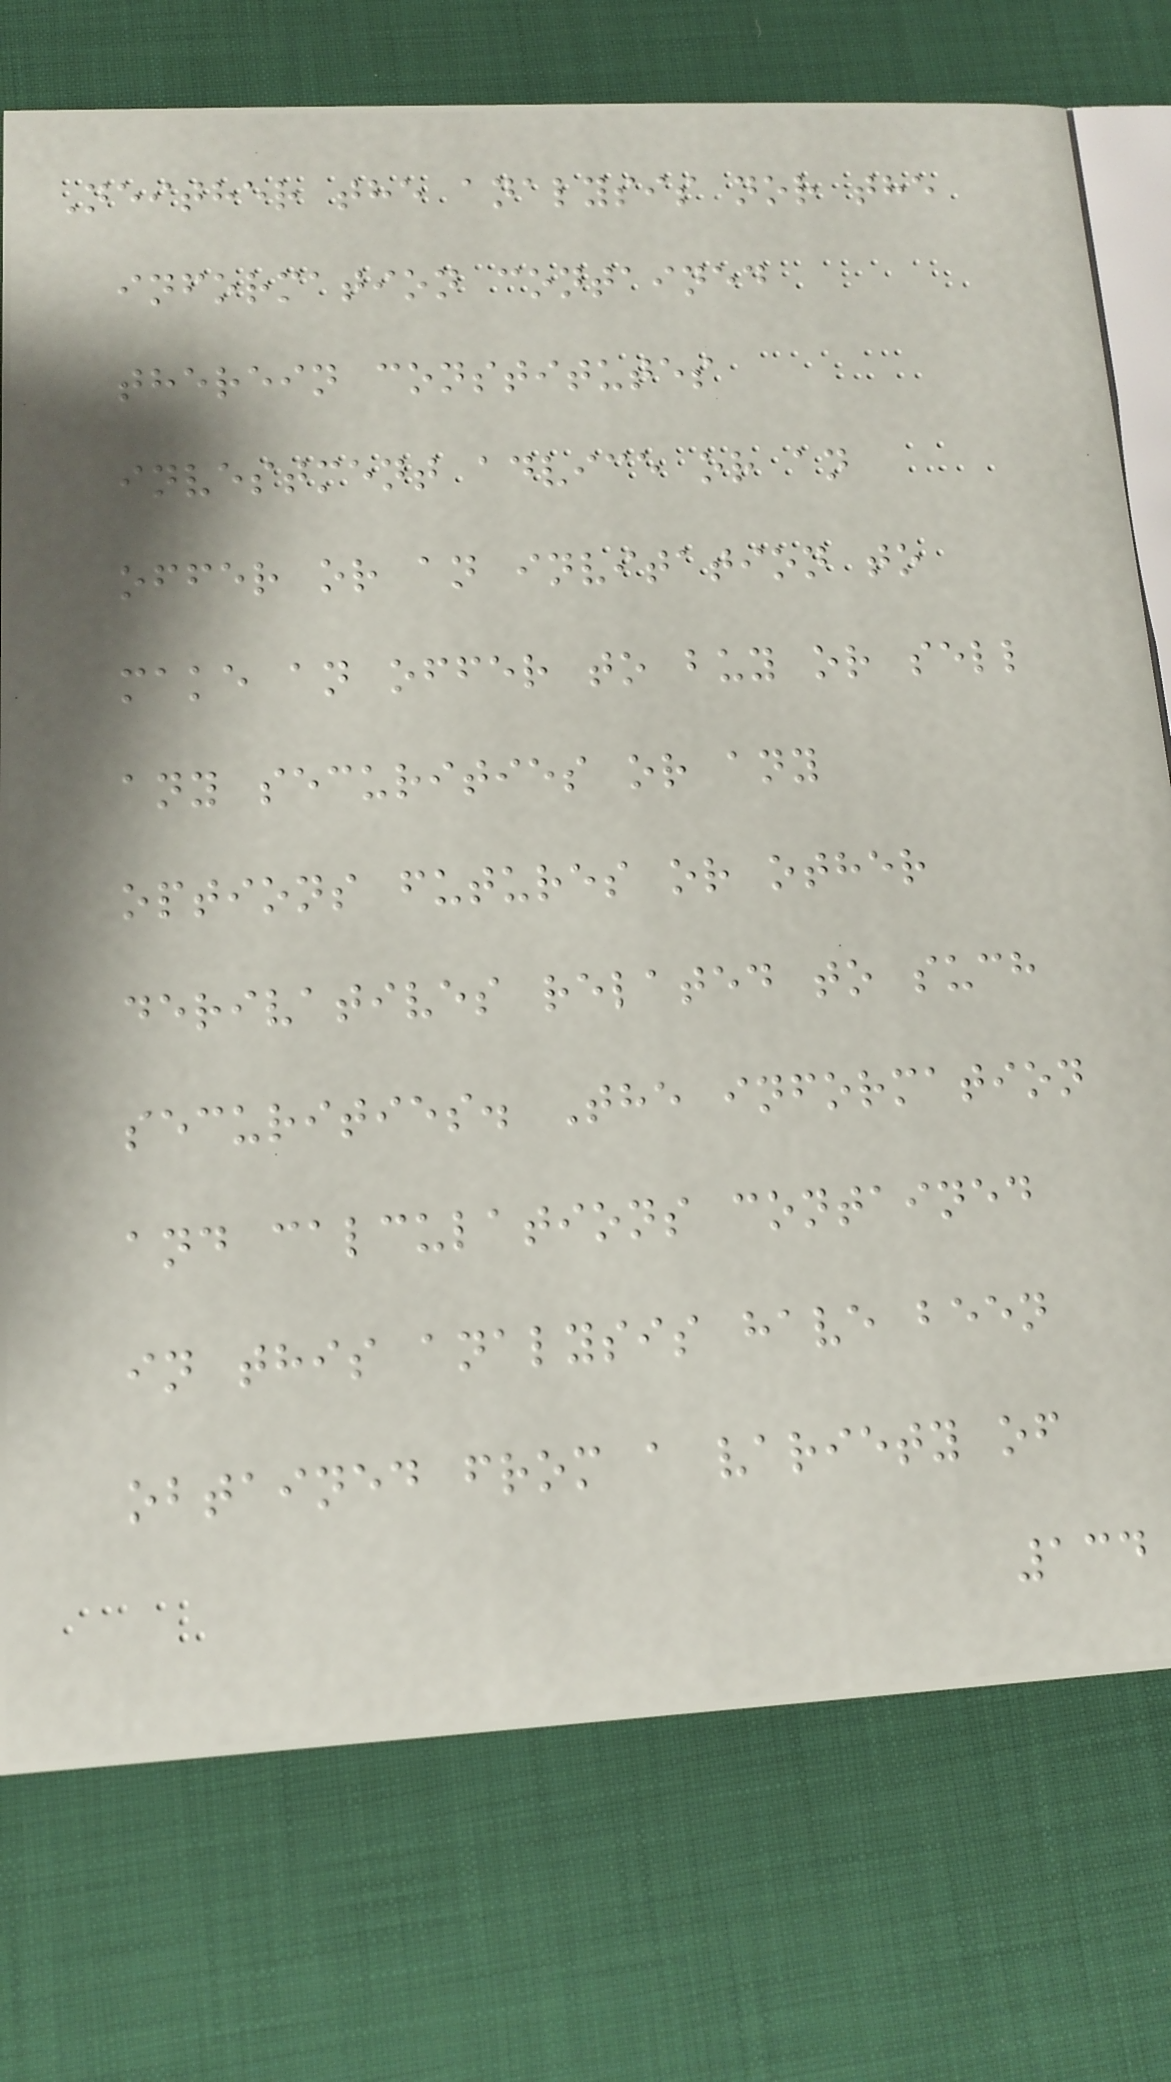Neither the analysis nor the
information contained
therein constitutes
investment advice or an
offer or an invitation to
make an offer to buy or sell
any securities or any
options futures or other
derivatives related to such
securities. The information
and calculations contained
in this analysis have been
obtained from a variety of
134
